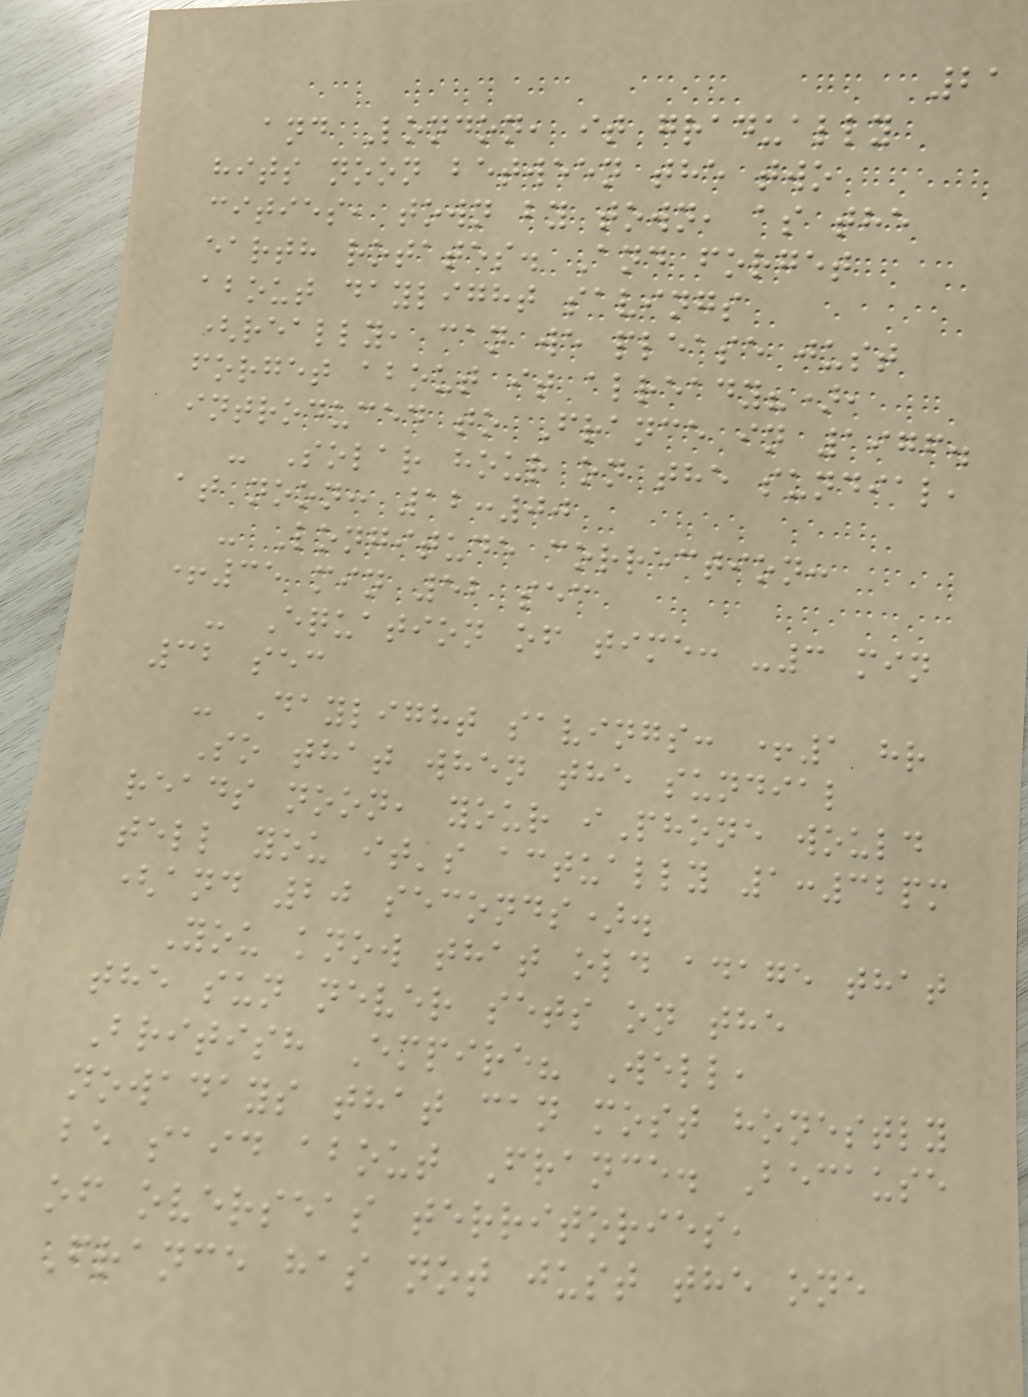21
and London, it gradually
hits noon between the two
cities, town by town, as the
earth rotates. And forget
about daylight savings
(really, can we please just
forget about it already?),
introduced to France in 1976.
- Solar hour on the sundial,
at noon: 12:00
- Longitude correction:
+35 min 52 sec
- Equation of time: -3 min
32 sec
- Daylight savings: +1 hr
So that when the sundial
reads noon, your iPhone would
tell you it's actually 1:32pm
(and 20 seconds).
You know that old adage that
the sun never sets on the
British Empire? Well,
nowadays that can most honestly
be said about France. Because
of overseas territories,
France has not just the one
